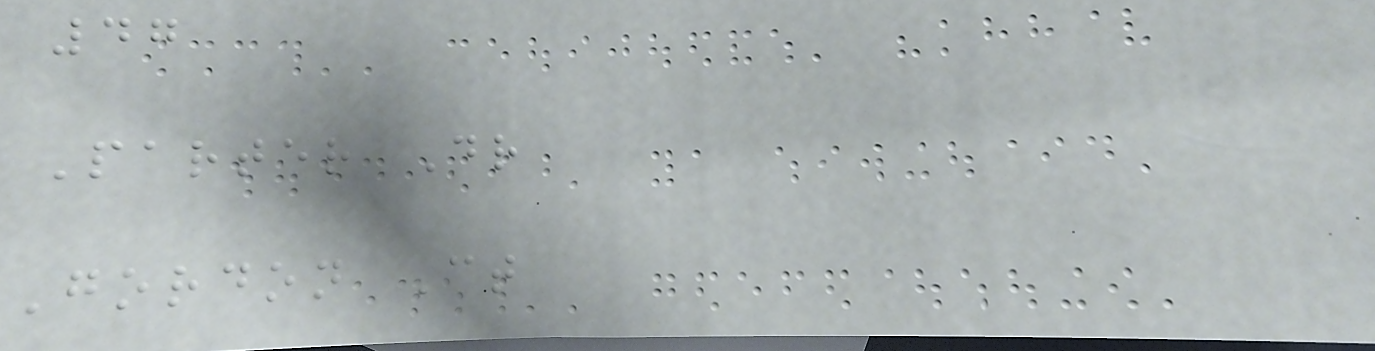47
Parter Dr
Gordon Ct
